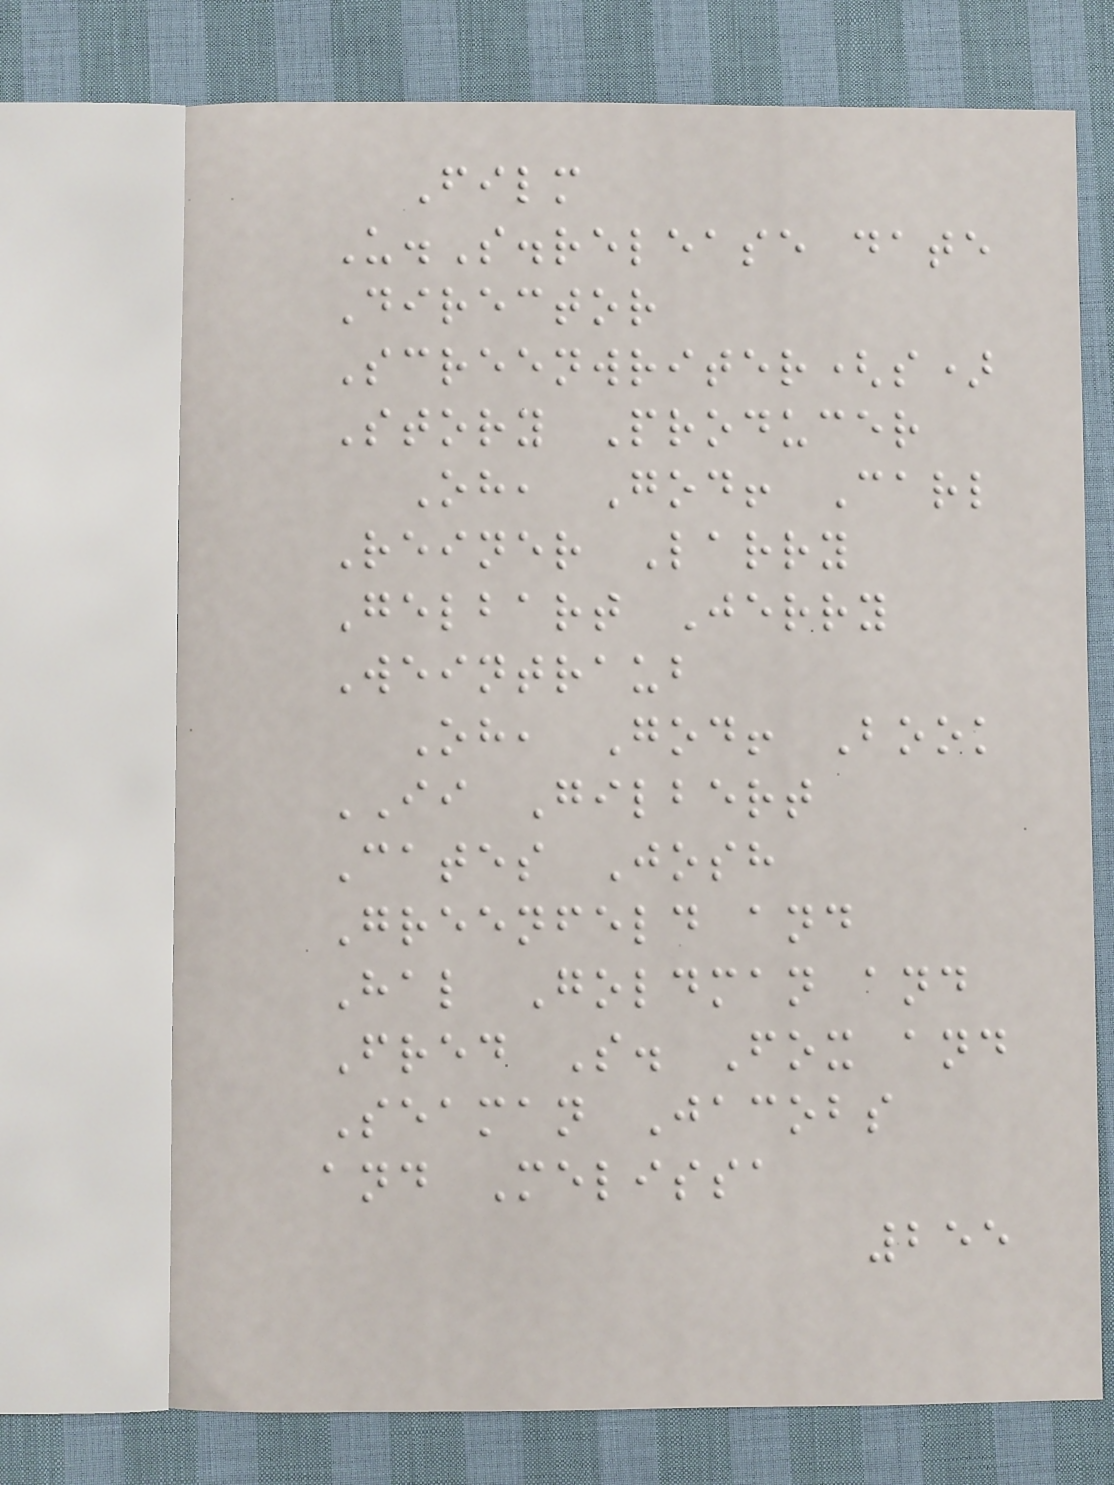Film
U.S.release date
Director
Screenwriter(s)
Story Producer
Oh, God! Carl
Reiner Larry
Gelbart Jerry
Weintraub
Oh, God! Book
II Gilbert
Cates Josh
Greenfeld and
Hal Goldman and
Fred S. Fox and
Seaman Jacobs
and Melissa
255
